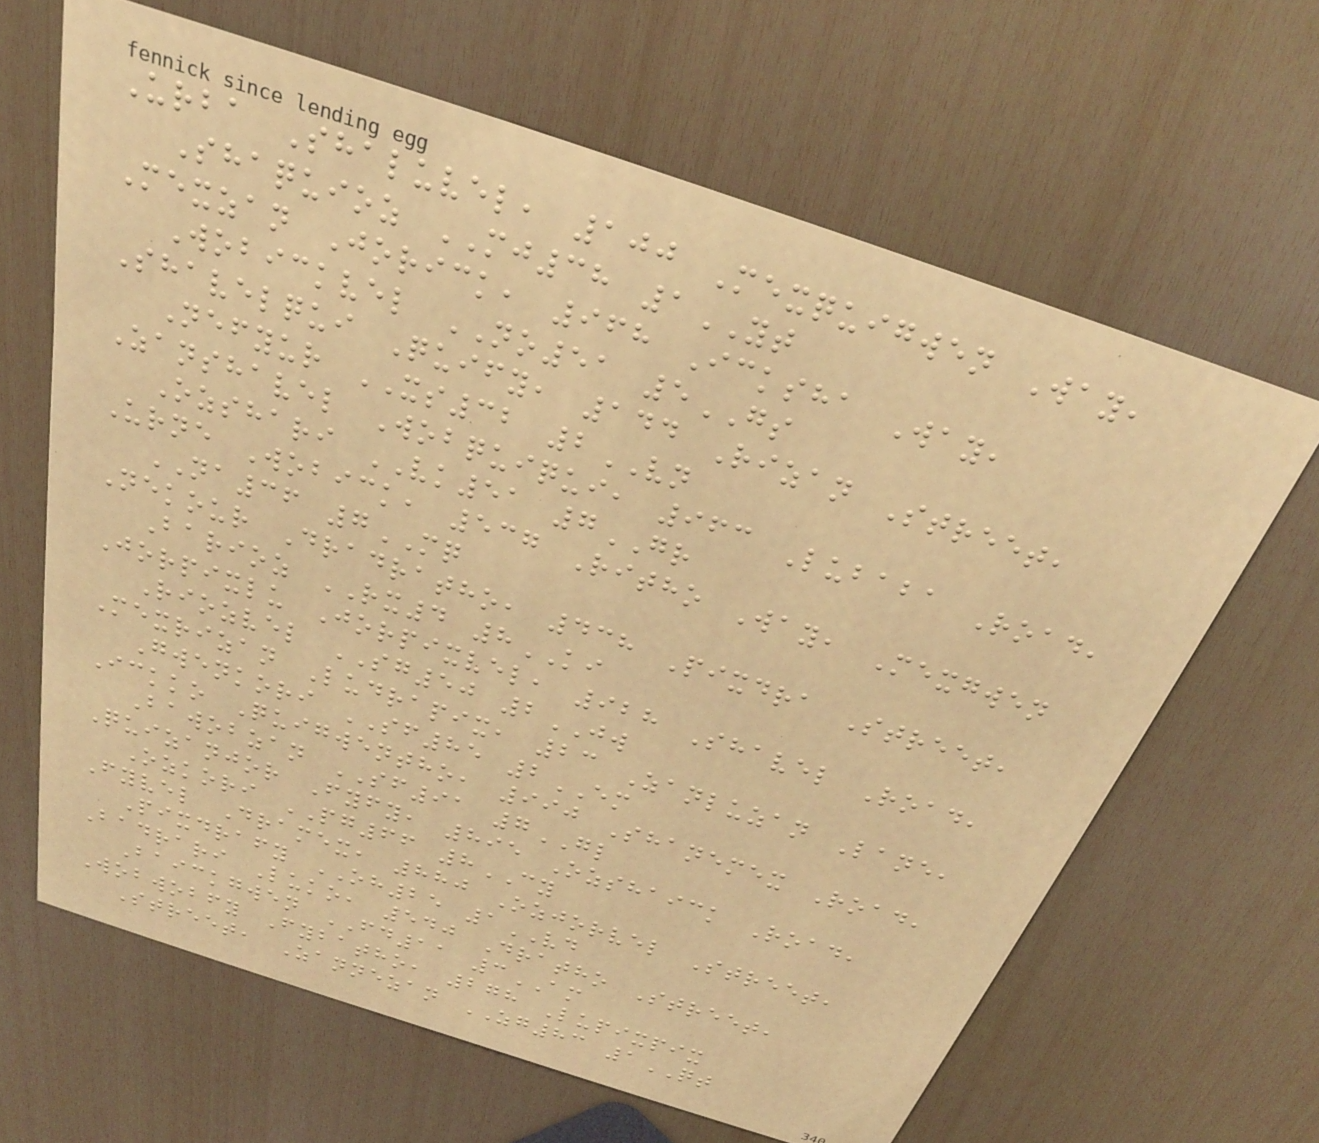Urba Shaluvel, 100 Mexquigwen Way,
Shaquioz MJ38 1YT
Mexzan Jorick, 968 Icksha Way,
Wobickvel NO51 5GS
Shavelqui Quify, 144 Rizan Street,
Nefyur XS32 2VN
Zanshavel Wobquiqui, 963 Lubaba Road,
Ozshari VK51 7GR
Urne Wobick, 537 Ritho Way, Mexgwen
NA36 7MQ
Nekour Dradratho, 438 Pixdra Street,
Barioz RX4 8KI
Jorpixlu Jorpixvel, 928 Shavel Road,
Riozvel SG50 2JW
Mexrizan Ludrapix, 23 Zanluzan Lane,
Gwenkori SF85 2EM
Ickko Quigwentho, 990 Shanemex Road,
Bawobzan SF91 7GL
Quizanjor Fyfy, 895 Ozshaick Road,
Ozkori PG66 8CY
Fyvel Dramex, 880 Ozjorvel Street,
Pixdrafy OH25 1VD
Badrari Luko, 540 Dratho Street,
Baickgwen FD11 3AM
Wobwobfy Fybatho, 278 Lupixpix
Street, Zannezan ZG83 1QT
